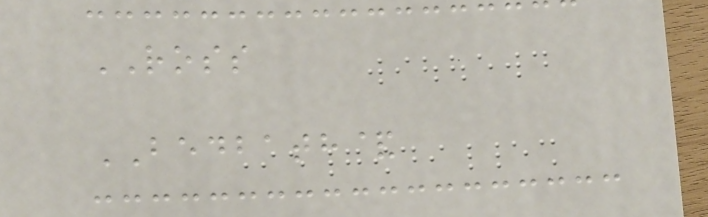ROSS
BEDBATH&
